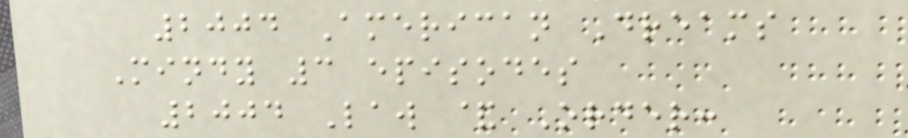2004 American Dreams
Mindy 3 episodes
2004 Law & Order:
